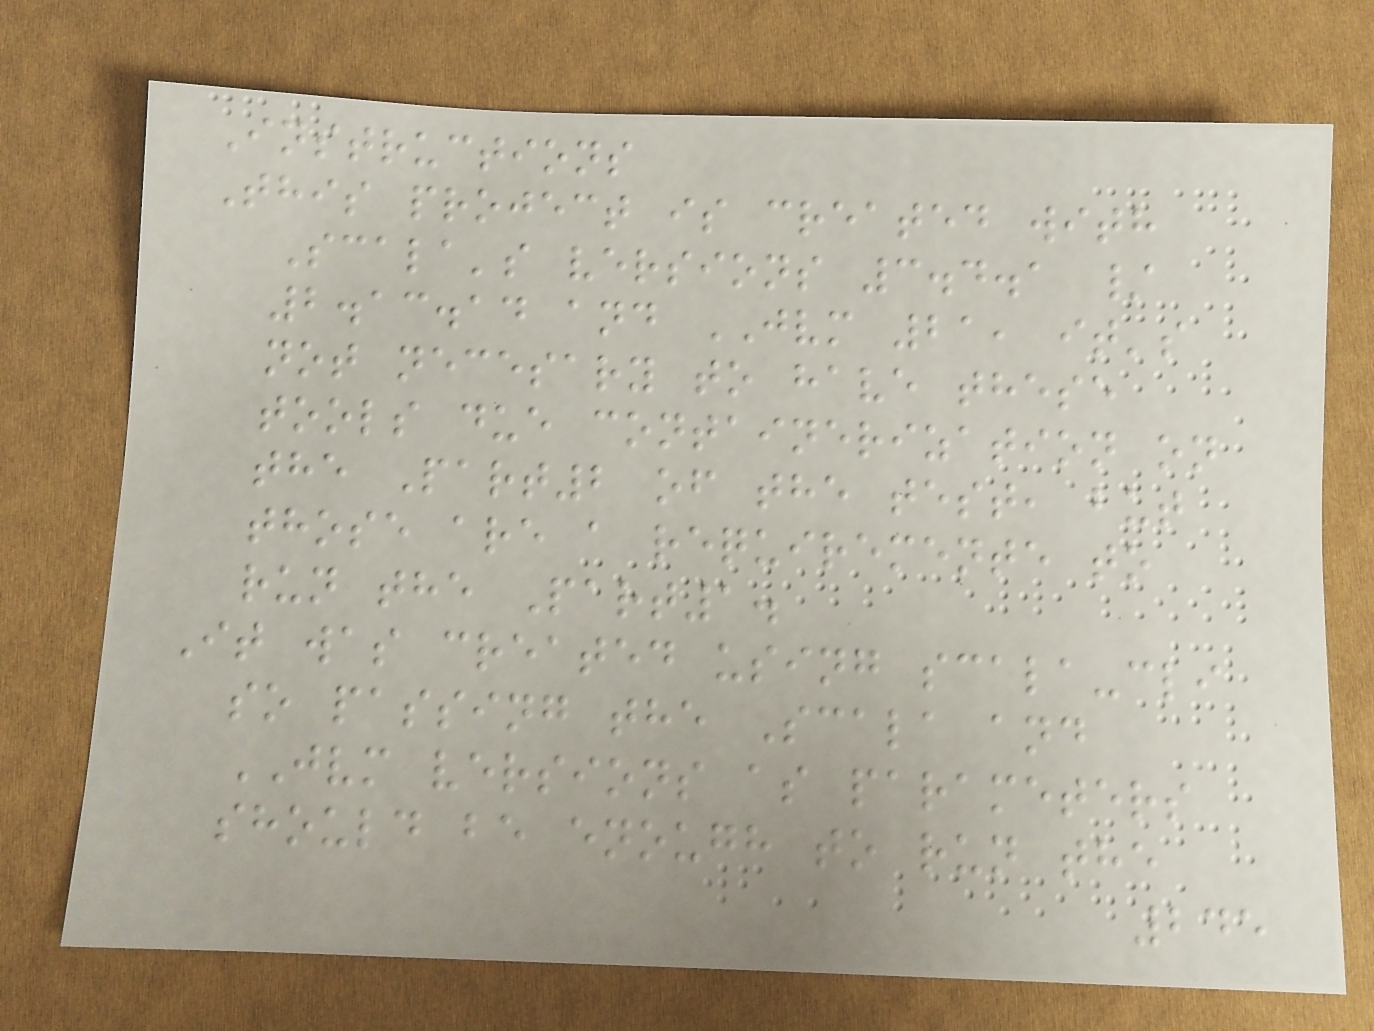Instructions
This project is created with
Scala's versions 3.4.1 /
2.13.14 and JVM 21, it's
not necesary to have these
tools due containerization on
the Part2 of the test, but
those are a requiremente to
run the Part1.
It was created using scala-cli
so passing the Scala and
JVM versions as parameters
should be enough to run the
245
